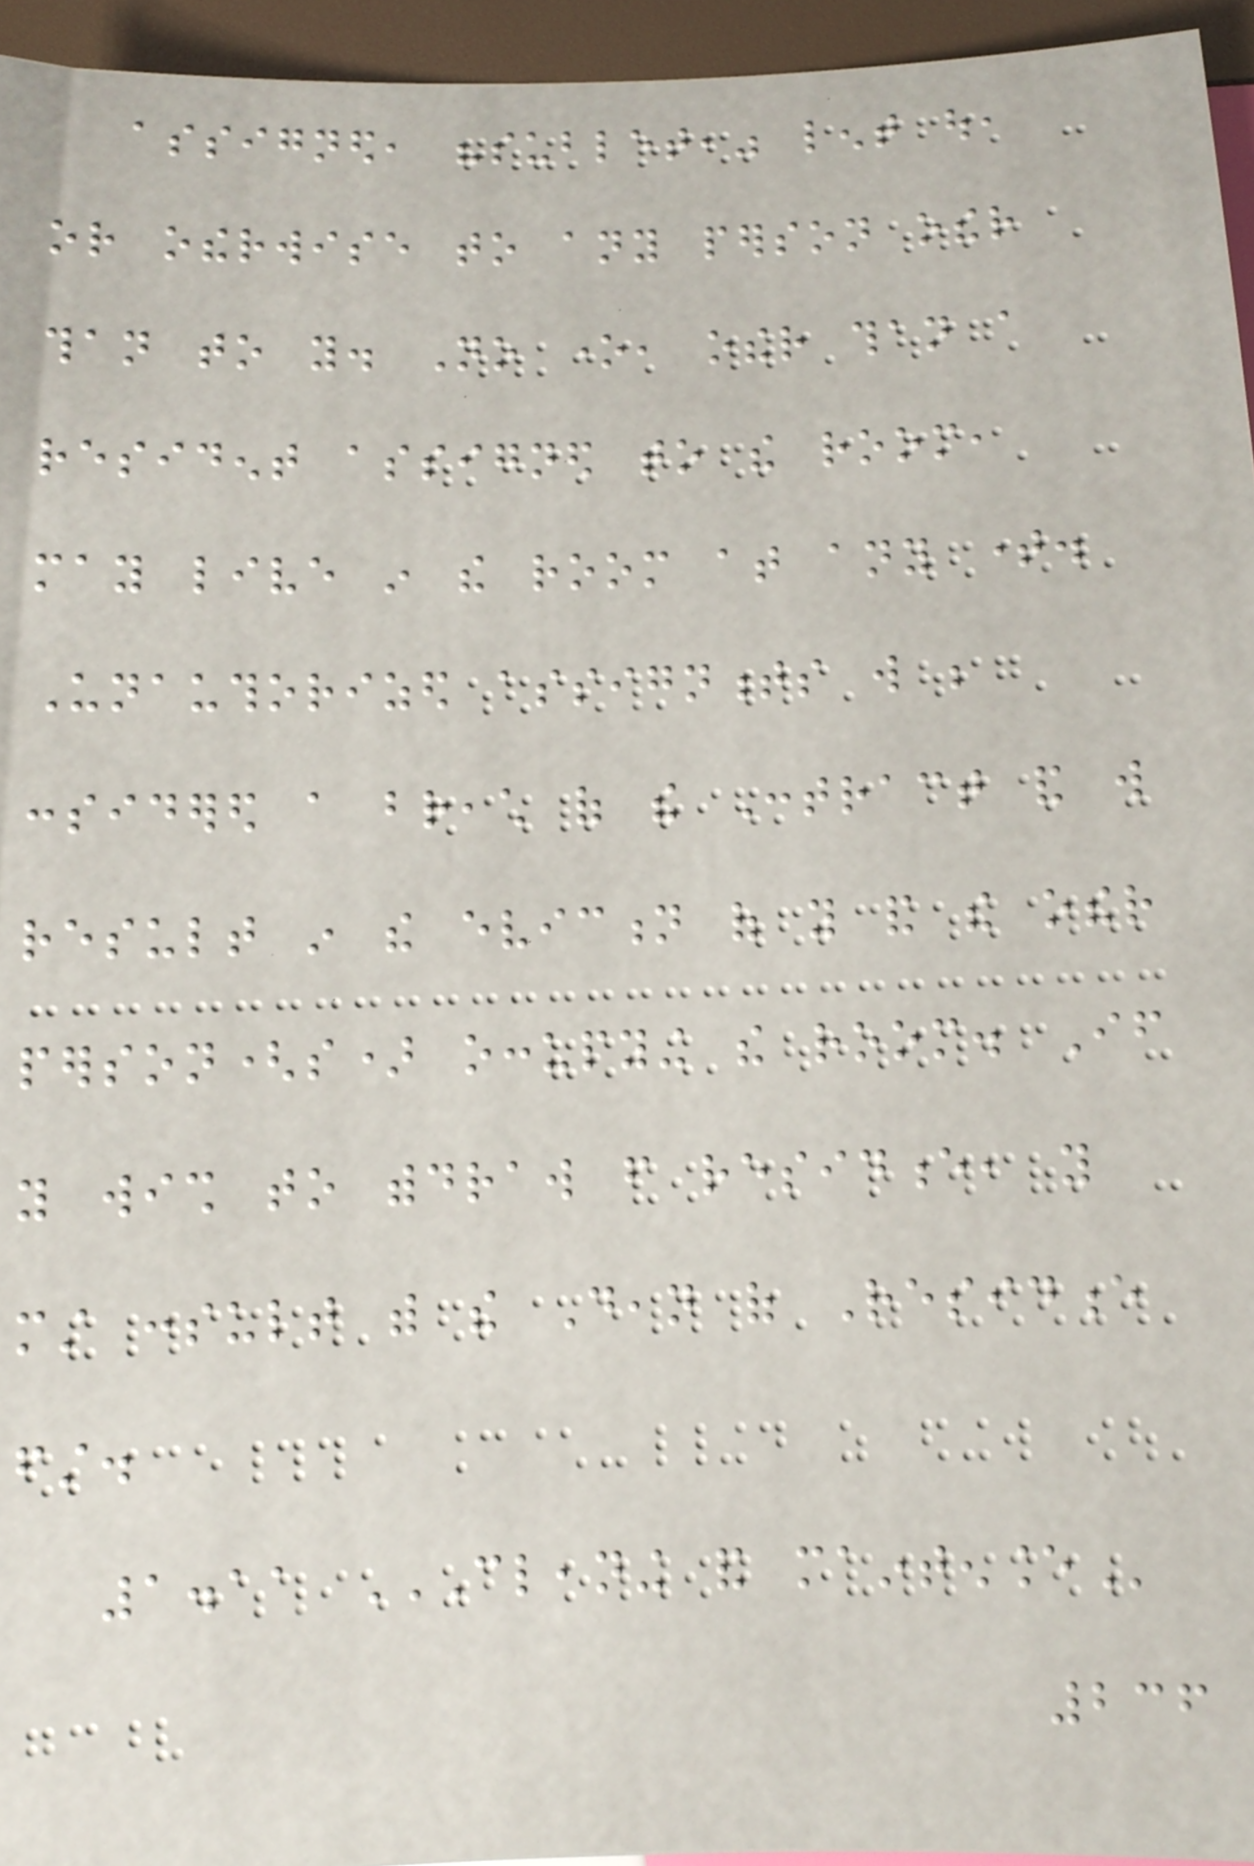assigned, "sublet," lent out,
or otherwise to any person other
than to you. No one, other than a
resident assigned to the room,
may live in the room at any time.
Unauthorized assignments will be
considered a breach of the Contract and will
result in the eviction of you and the other
person(s) occupying the room. If
you wish to withdraw from residence, you
must consult with the Dean of Residence
first.
1.11 CLEANING AND MAINTENANCE
236
